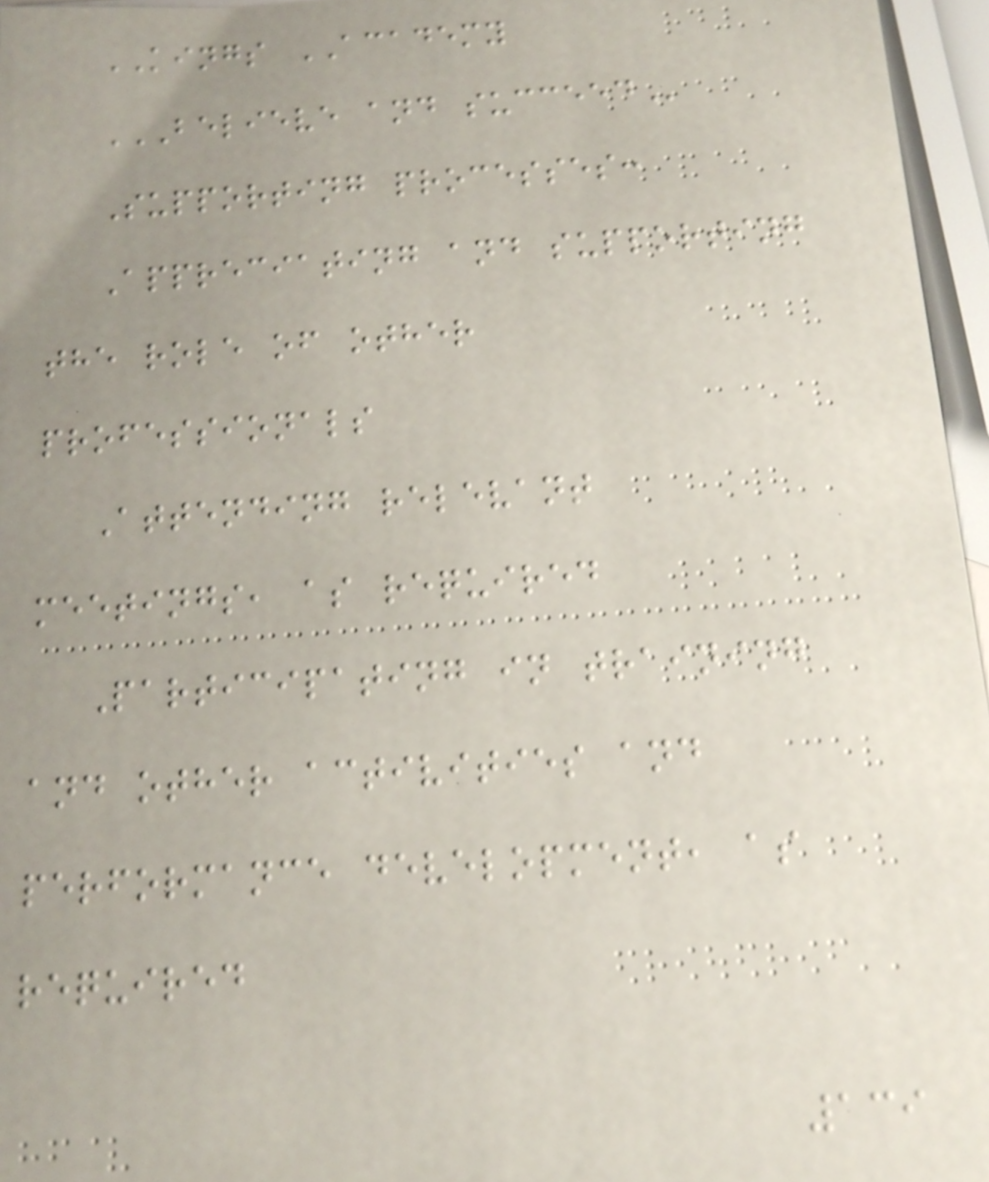KINGS ACADEMY
BELIEVE AND SUCCEED
Supporting processes:
Appreciating and supporting
the role of other
professionals
Attending relevant
meetings, as required
Participating in training
and other activities and
performance development, as
required
139
